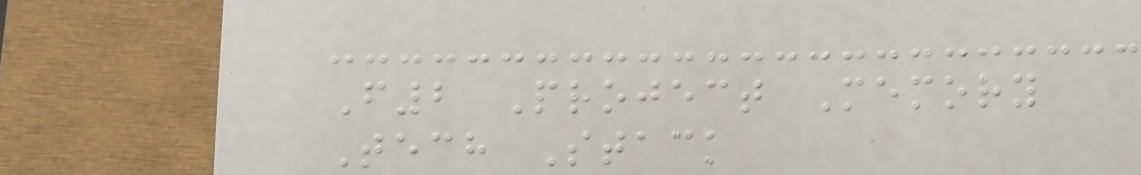F2 Project Memory
Tech Stack
